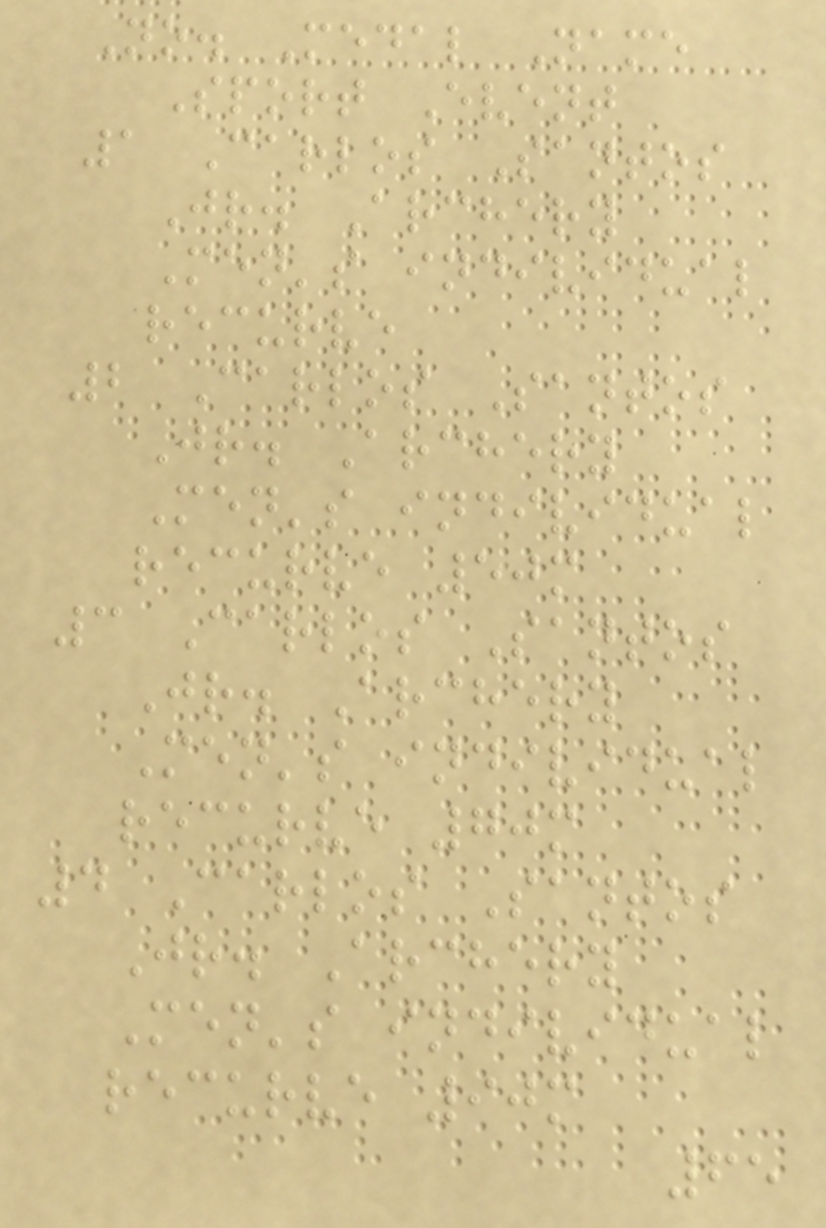No. Medal Name
Sport Event
1 Carlos Santos
Jr. Archery
Men's individual
recurve
2 Carlos Santos
Jr. Archery
Men's individual
recurve 50m
3 Carlos Santos
Jr. Archery
Men's individual
recurve 70m
4 Carlos Santos
Jr. Archery
Men's individual
recurve 90m
65
